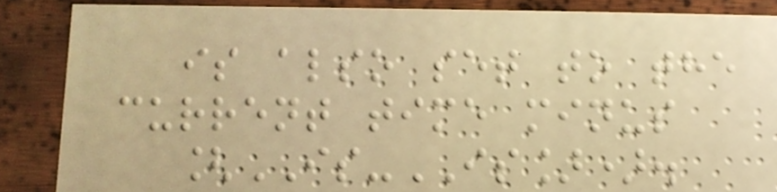is also set to the
current time minus
[IS-IS]).
